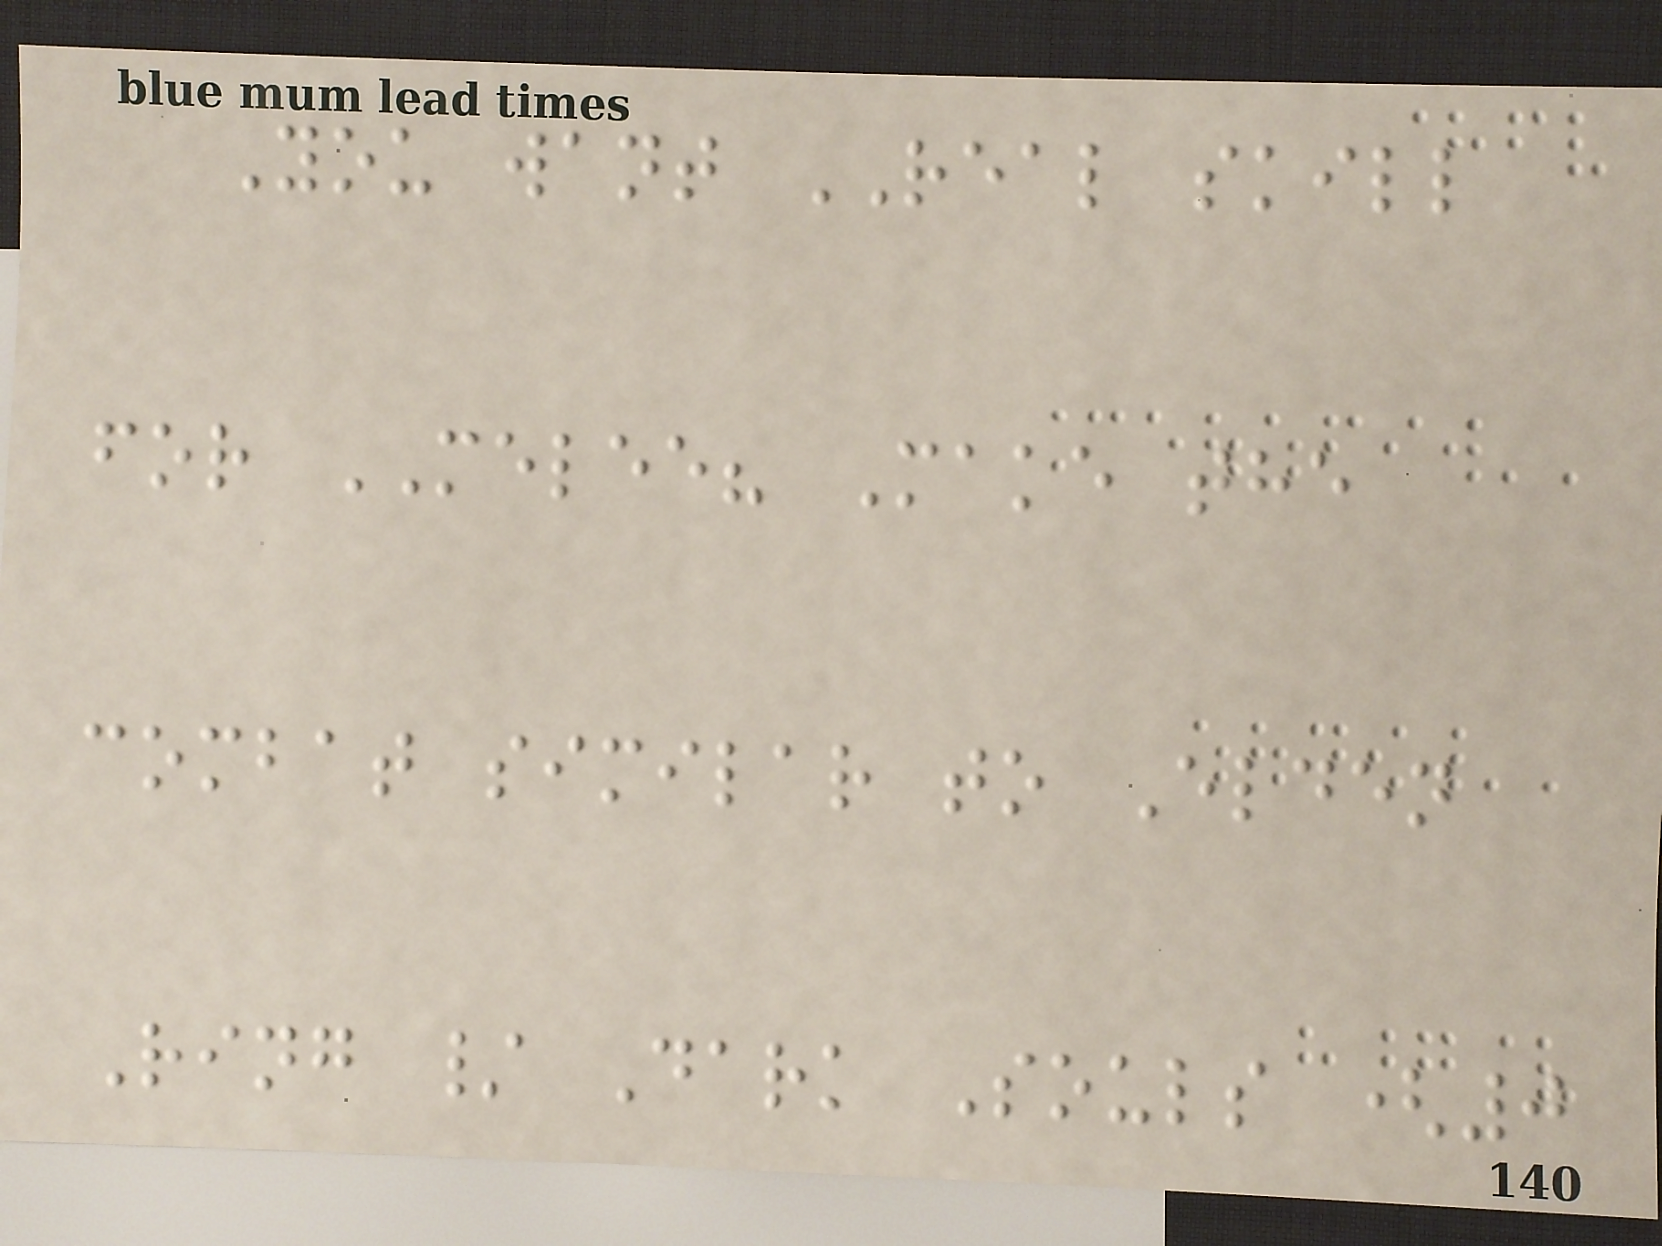You want REAL skill
for MELEE? Make the
combat similar to Elden
Ring / Dark Souls (0
